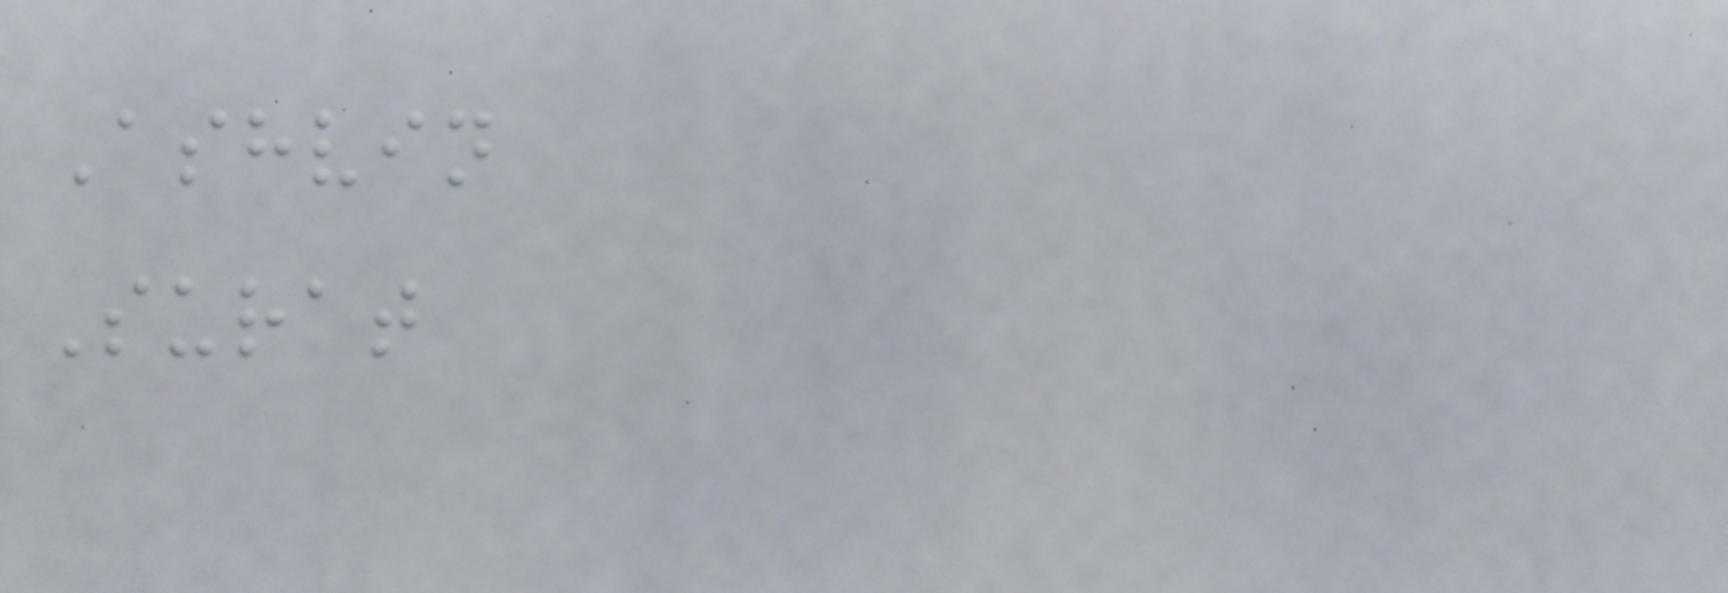Ashvin
Surat
